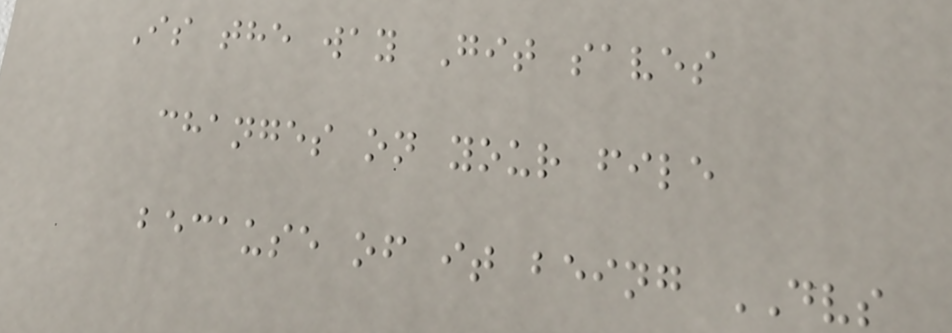Is the way Git saves
changes on your file
because of it being DVS
